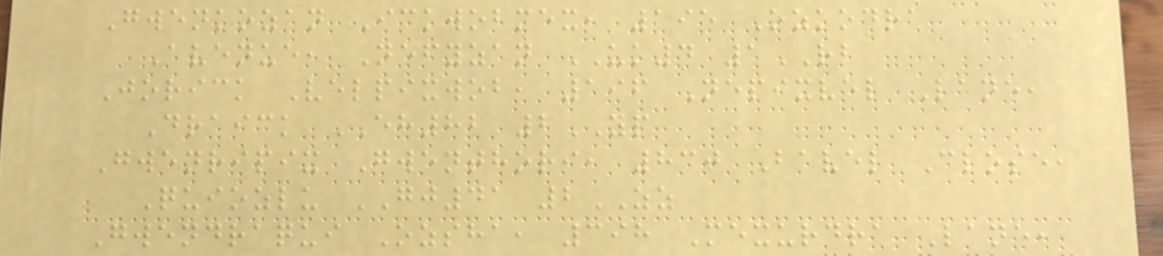Gwenkozan Ickwobmex, 195 Ozkodra
Avenue, Nefyzan UK4 1RB
Jorick Velpixwob, 196 Nepixvel Lane,
Draick EH82 2YP
Gwenripix Gwenthori, 830 Bavel Close,
Quiozlu GJ41 2ZZ
Gwendraqui Ozsha, 398 Mexurdra Lane,
